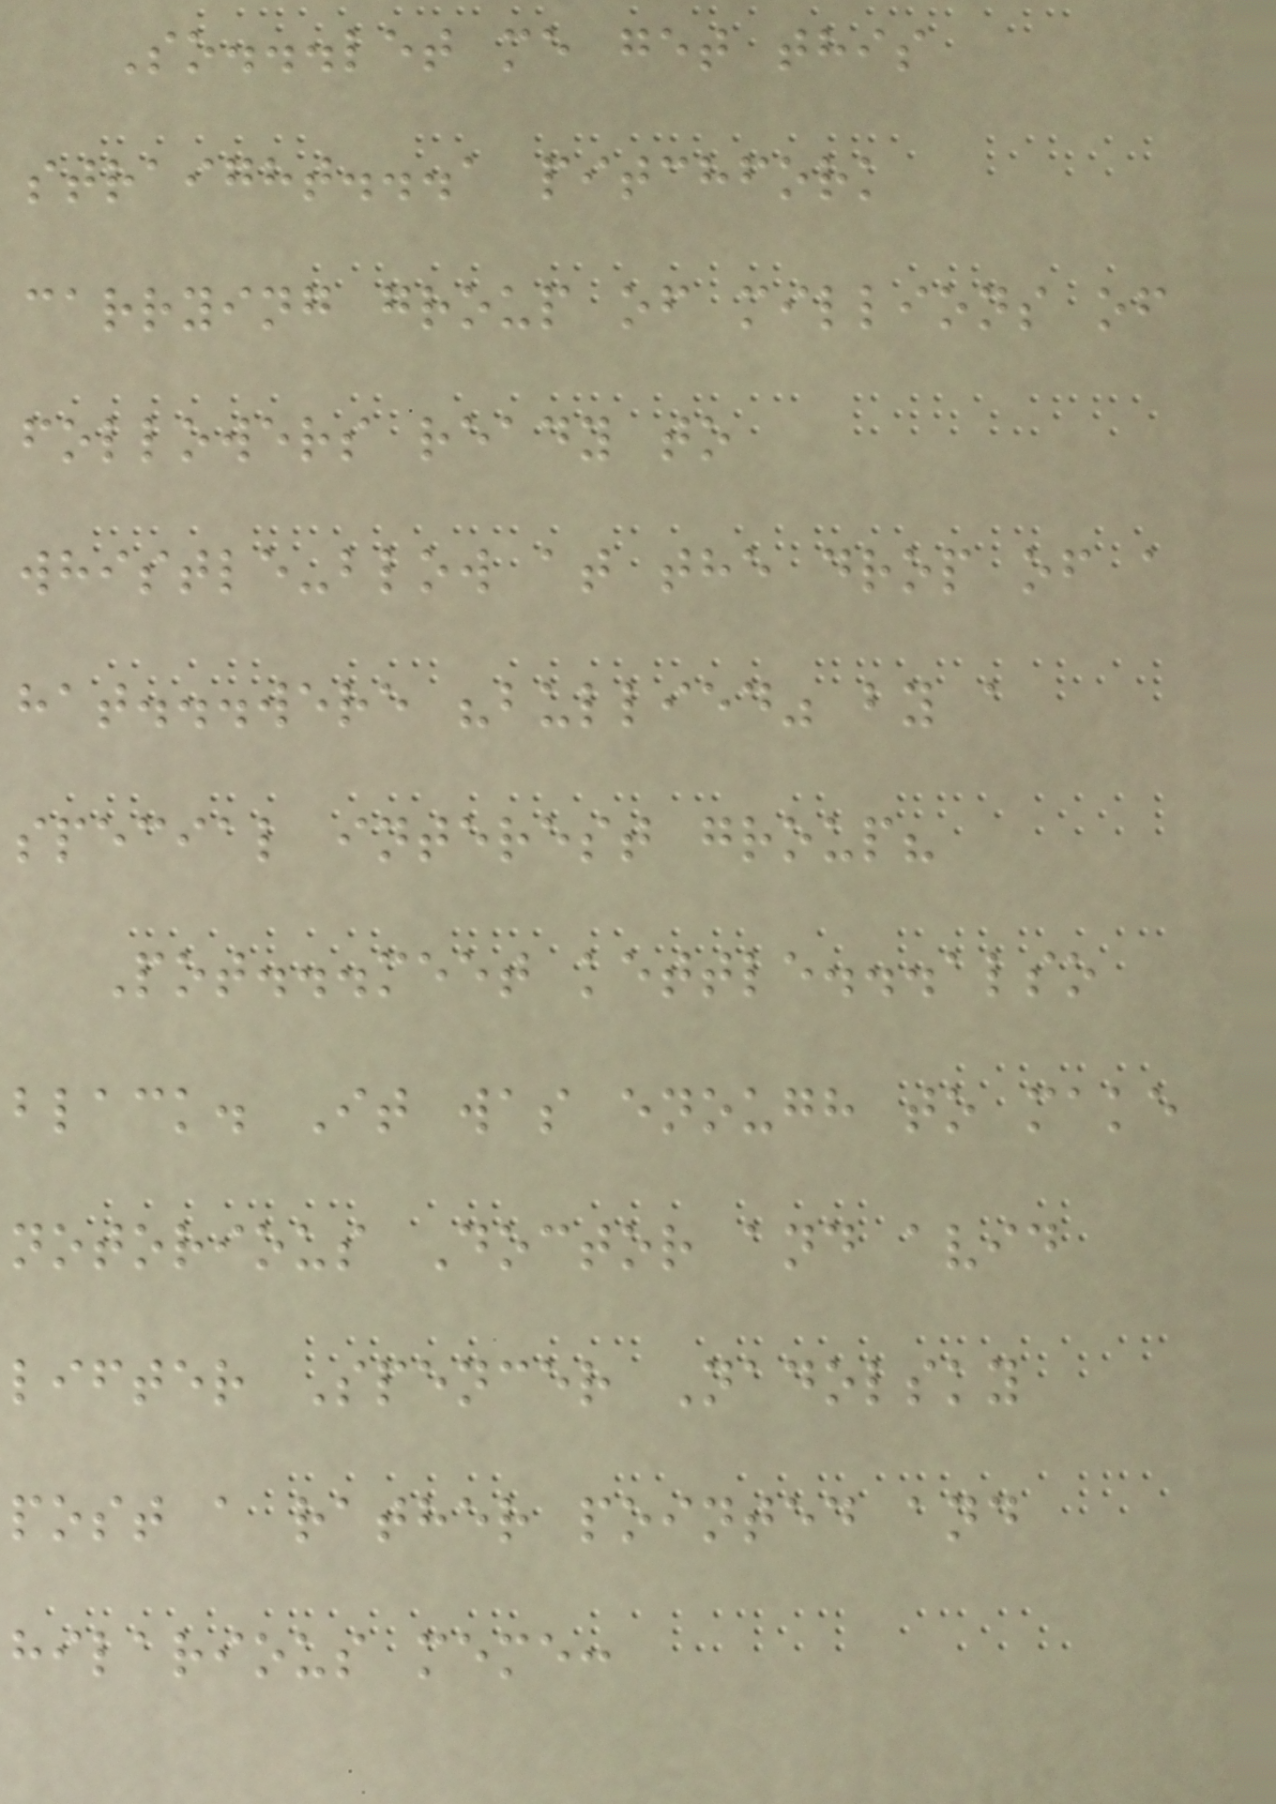So...let me get this
straight...a pitchfork
carrying group of millions of
followers ready to
whistle-blow at the drop of a
hat...were "bullied" by a
special interest group?
Pot...meet kettle...also
black. It was enough to make
notorious Doctor and avid
lifter Spencer Nadolsky
post a rather pointed and
hilarious meme:
